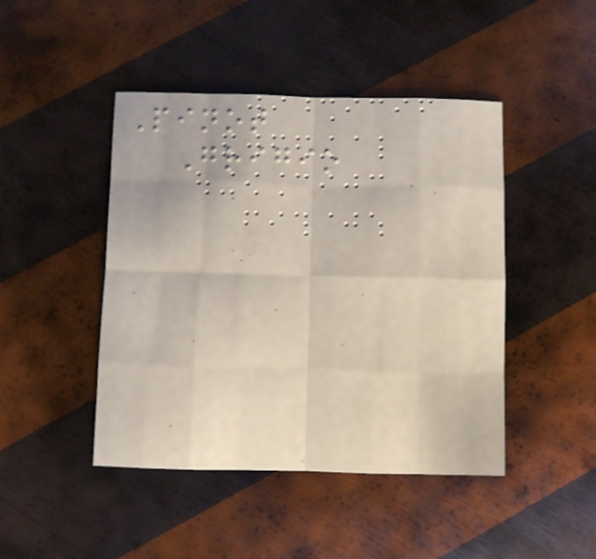Pinot
Grigio
